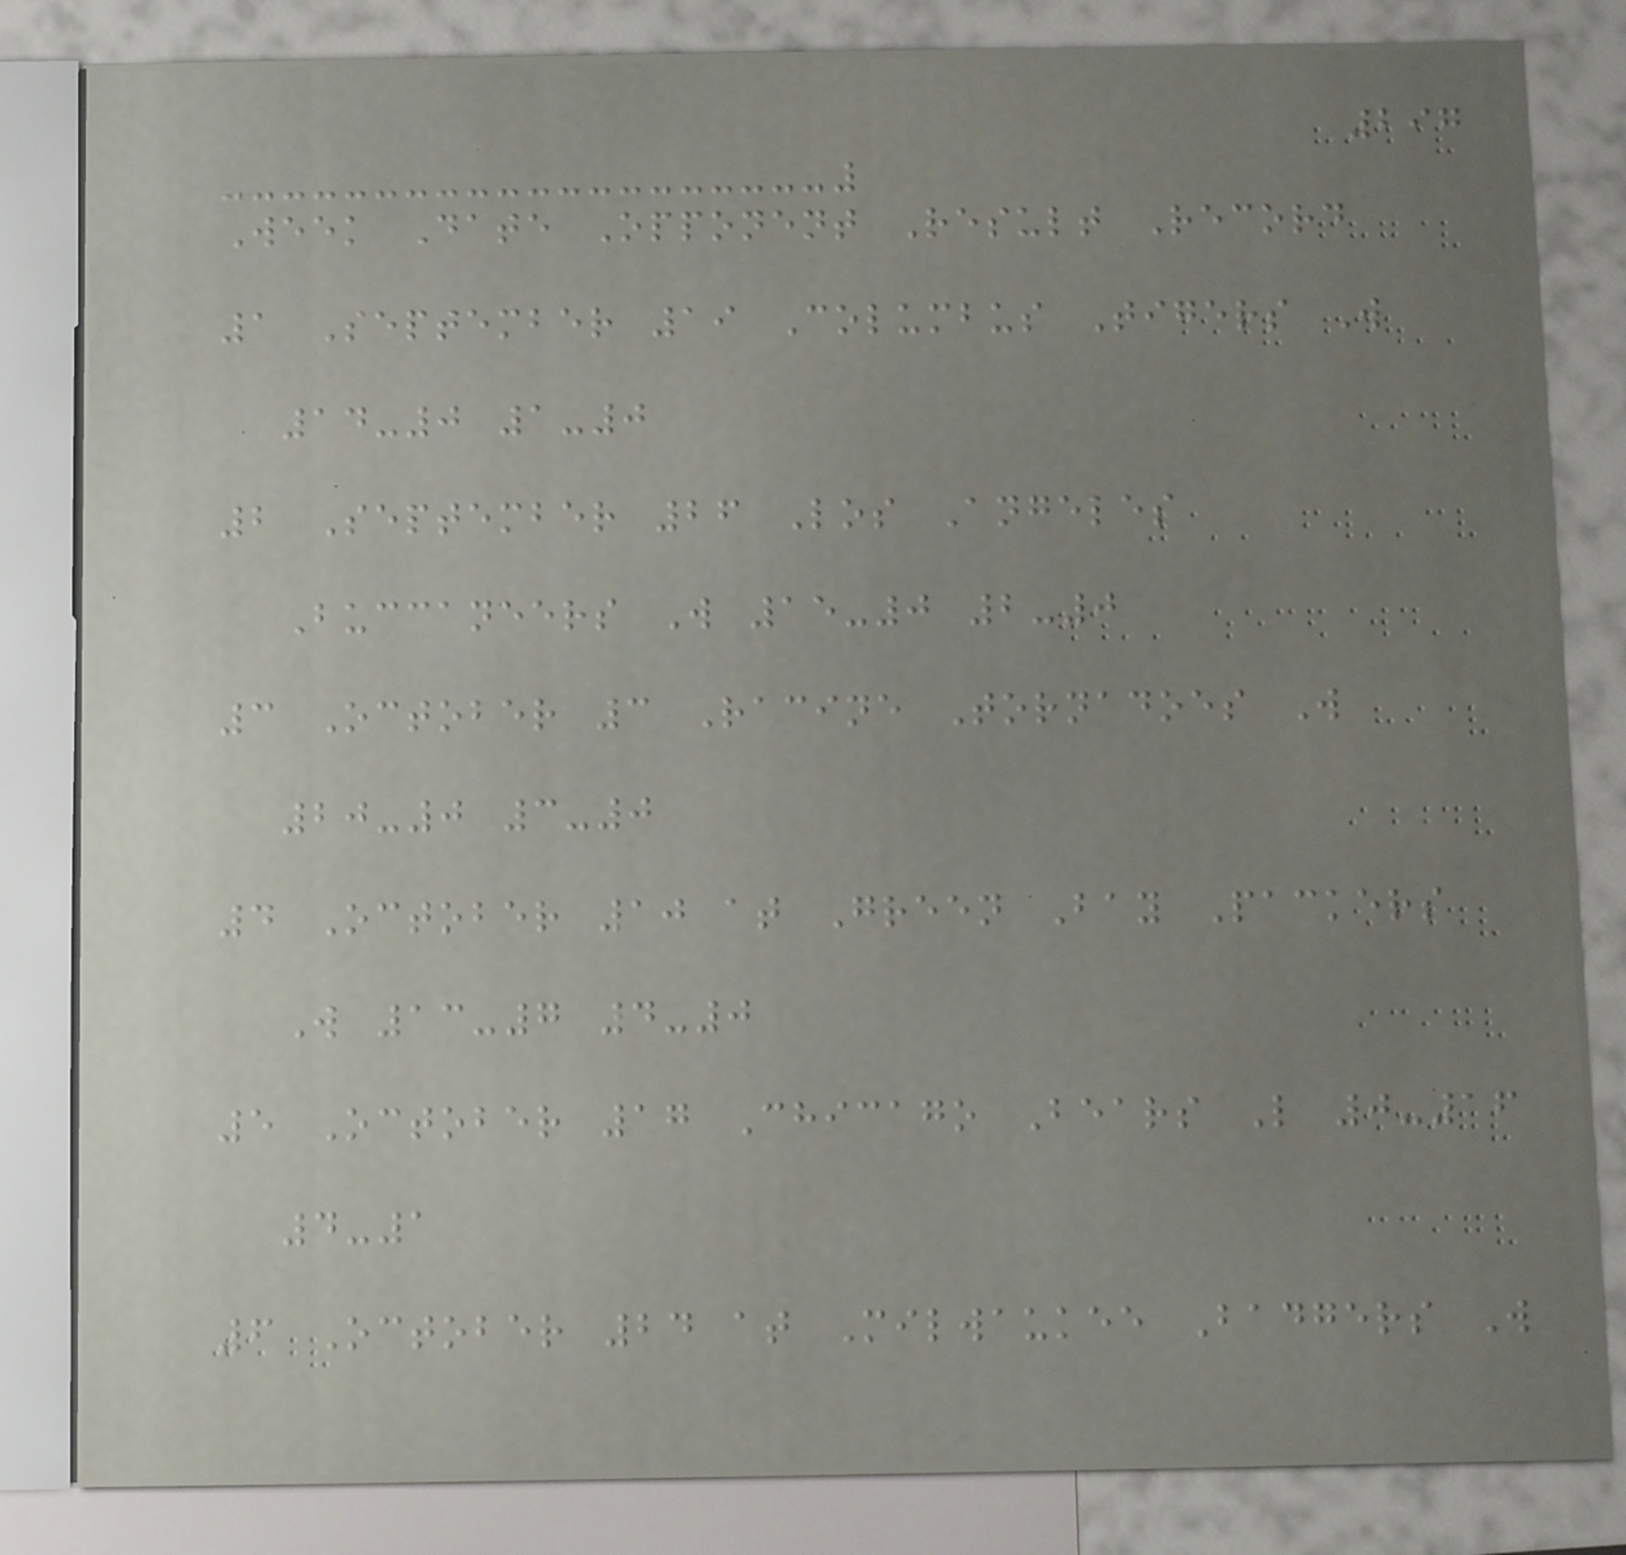297
Week Date Opponent Result Record
1 September 19 Columbus Tigers W
14-0 1-0
2 September 26 Los Angeles
Buccaneers W 15-0 2-0
3 October 3 Racine Tornadoes W
20-0 3-0
4 October 10 at Green Bay Packers
W 13-7 4-0
5 October 17 Chicago Bears L 0-16
4-1
6 October 24 at Milwaukee Badgers W
